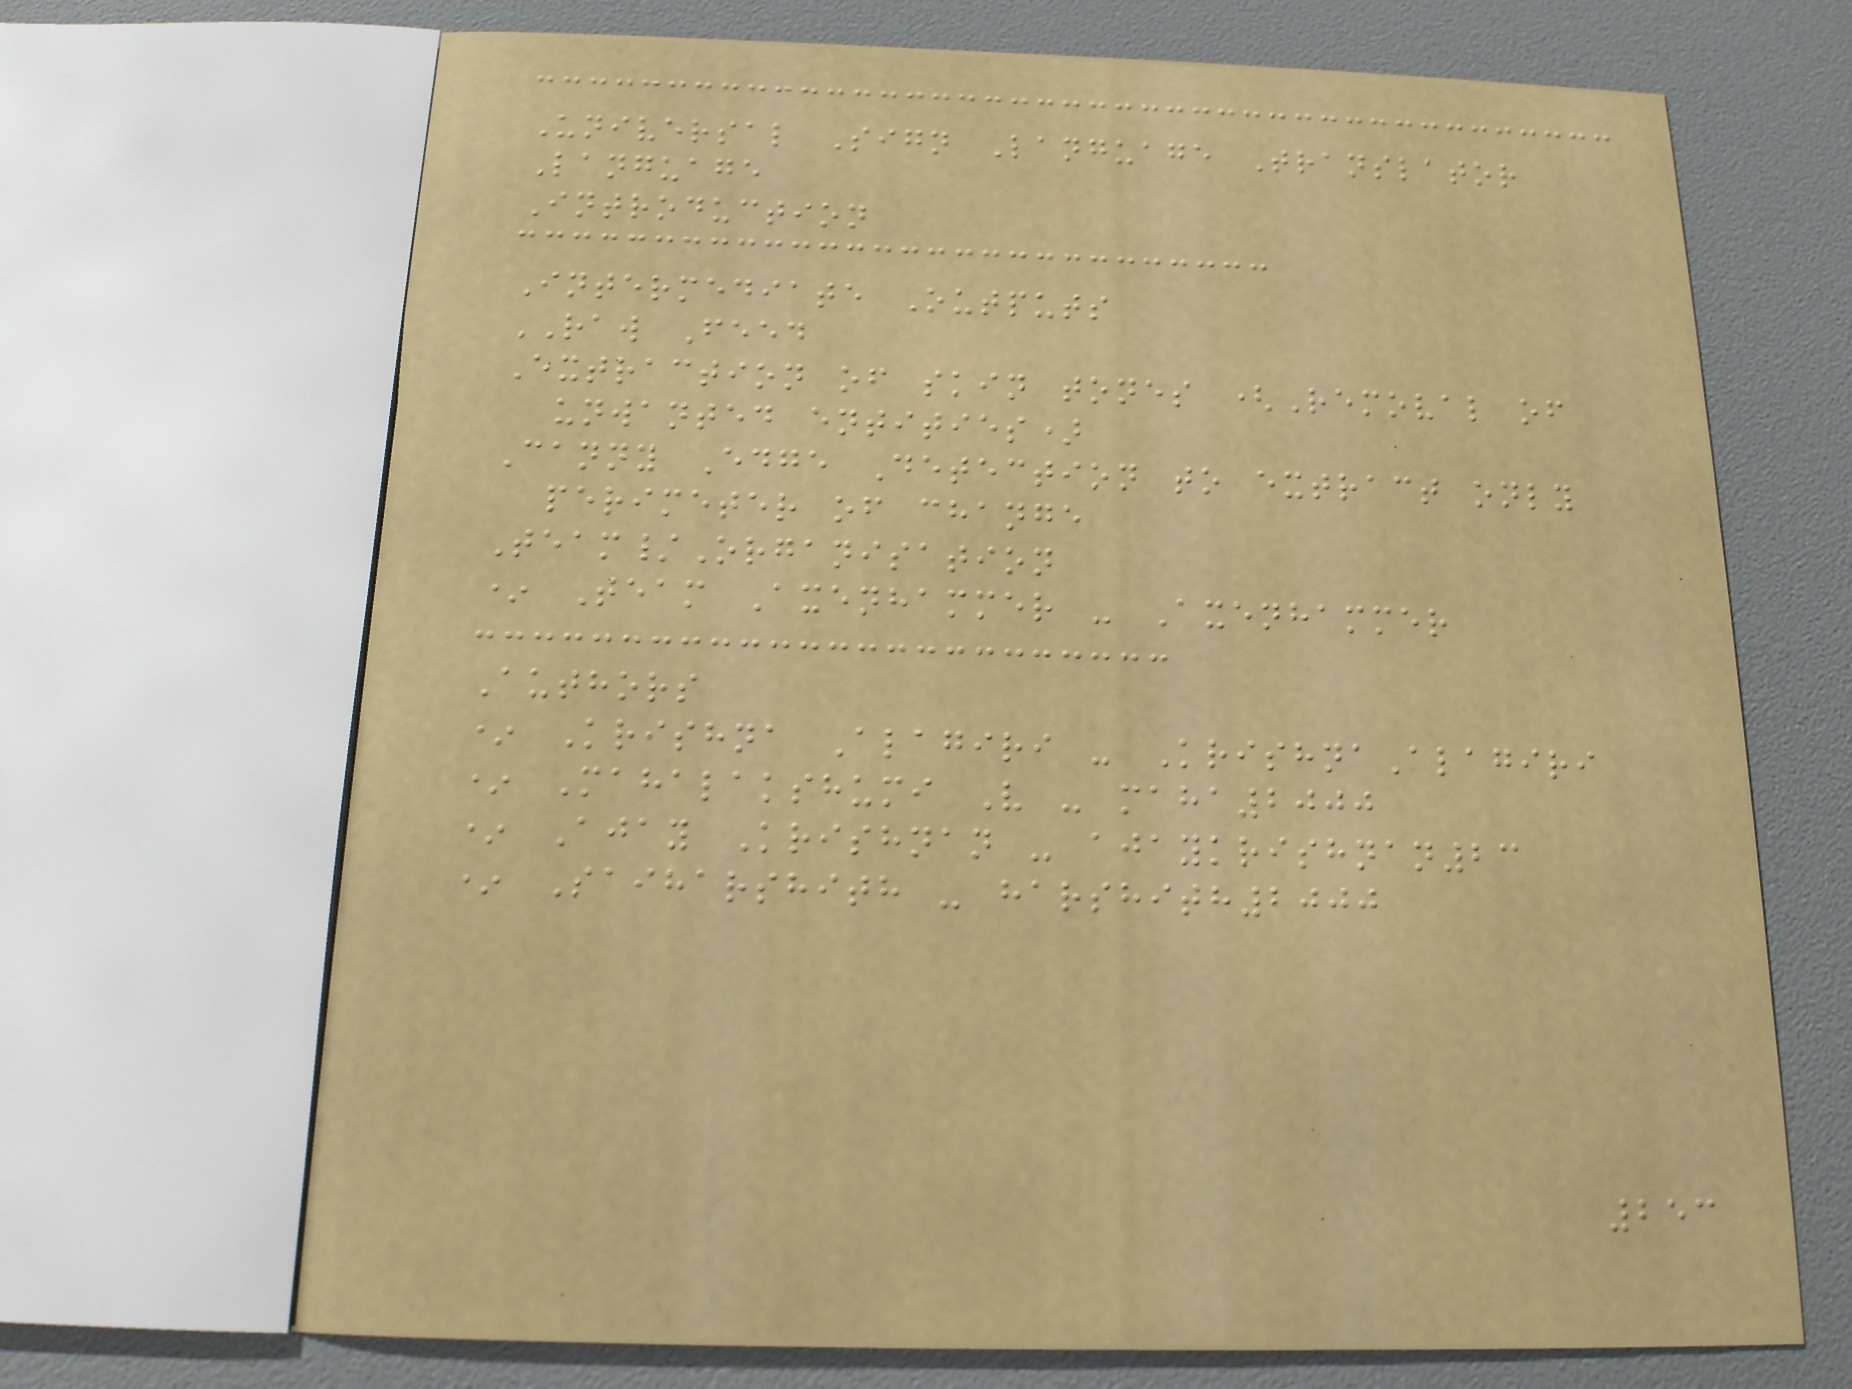Universal Sign Language Translator
Language
Introduction
Intermediate Outputs
RAW Feed
Extraction of skin tones (Removal of
unwanted entities)
Canny Edge Detection to extract only
perimeter of change
Team/Organisation
* Team Axenhammer - Axenhammer
Authors
* Krishna Alagiri - KrishnaAlagiri
* Mahalakshumi V - maha2000
* Ajay Krishnan - ajaykrishnan23
* Saiharshith - harshith2000
253
